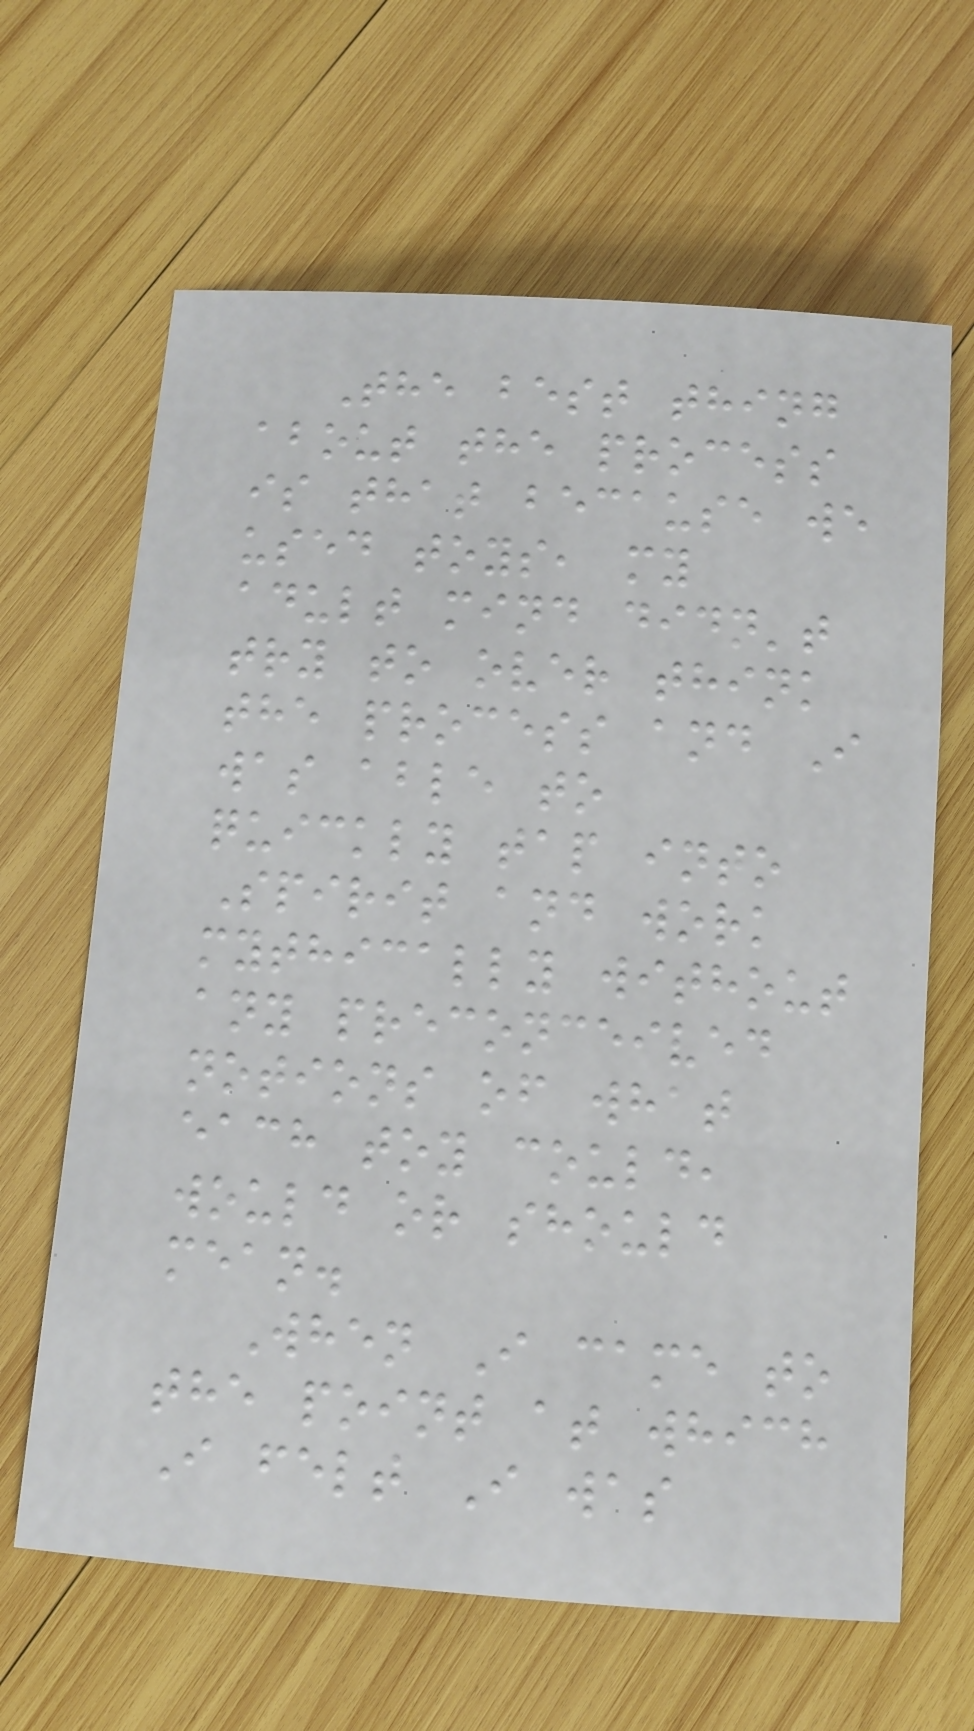The best thing
about the process
is that because we
used toys, my
adult mind didn't
try to over think
the process and I
was able to
quickly tap into
Spirit and work
mythically without
any preconceived
notions of what
each toy could,
would or should
mean.
When I came to
the point at which
I felt I was
